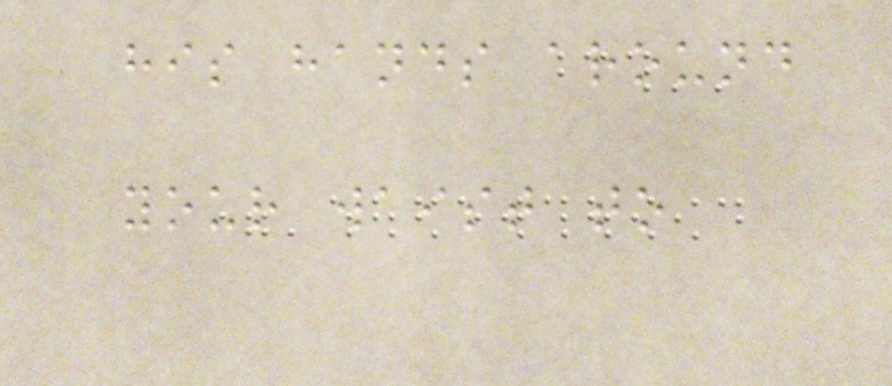his hands around
your waist to
